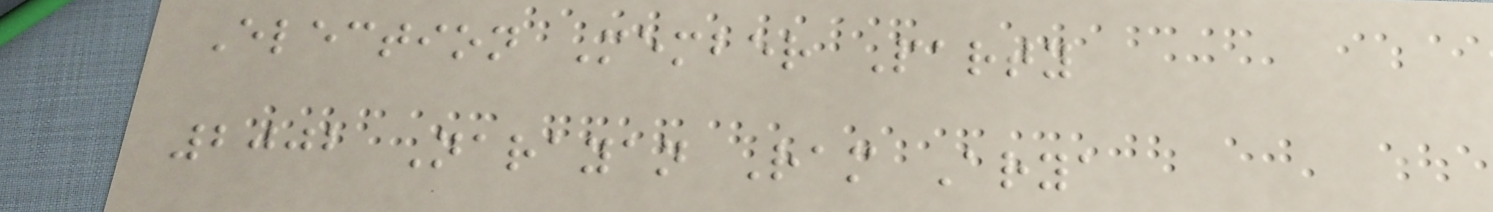Election Member Party
2002 Narayan Ram Arya
